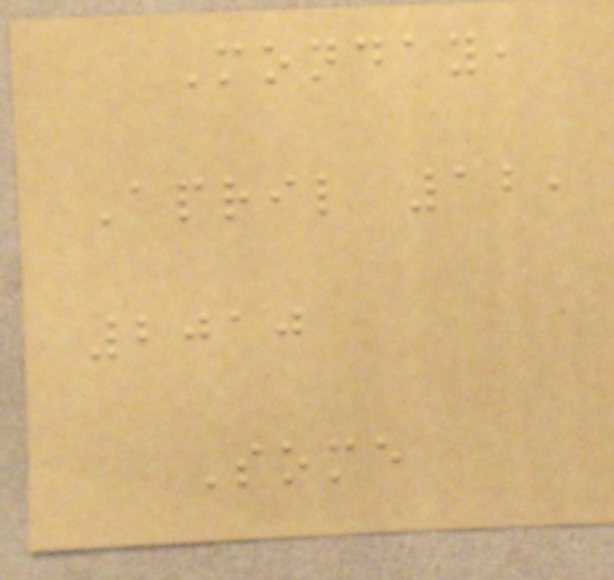Monday,
April 12,
2010
Some
